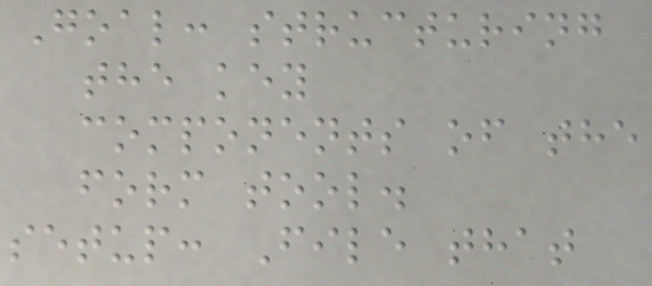Goal: structuring
the key
components of the
form tool.
setup: File that
